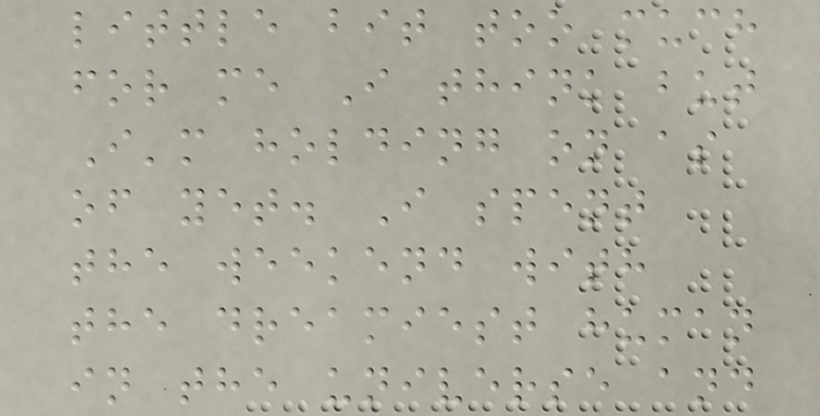little bit too much
for me I think but
I'm holding on as
of yet. I spent
the weekend with
the dreamiest human
in the universe and
